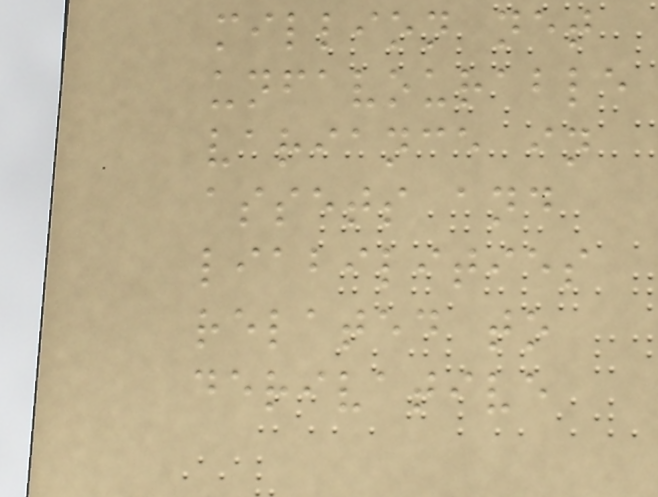million net
unfavourable
variance in
assets and
liabilities
related to
derivative
